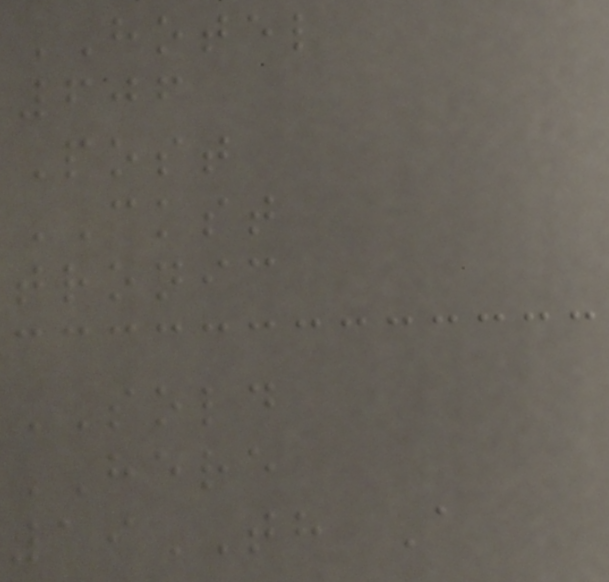HOTEL
606
Post
CKST
tronic
SOLD
HERE
19TH A
